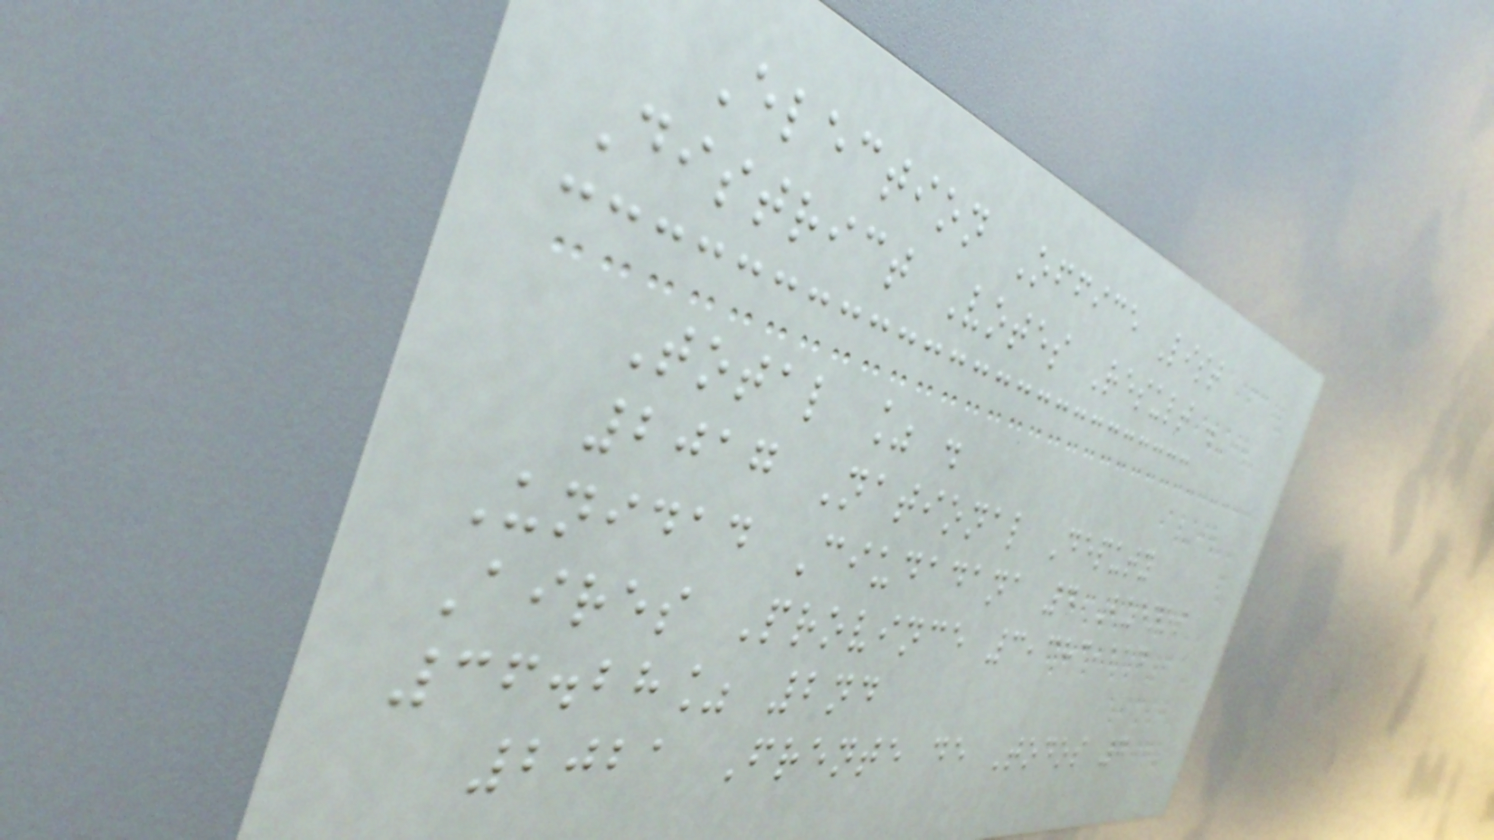Election Office List
District Votes Result .
Total % .
2017 National Deputy
Unidad Ciudadana 4 Buenos
Aires Province 3,383,114
36.28% 2nd
2021 Frente de Todos 7
